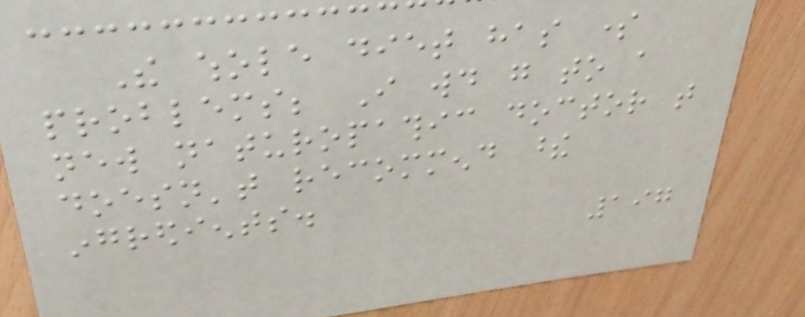The whole diet has some
problems; I would go to a
new naturopathic doctor that
doesn't recommend these
ingredients.
197
